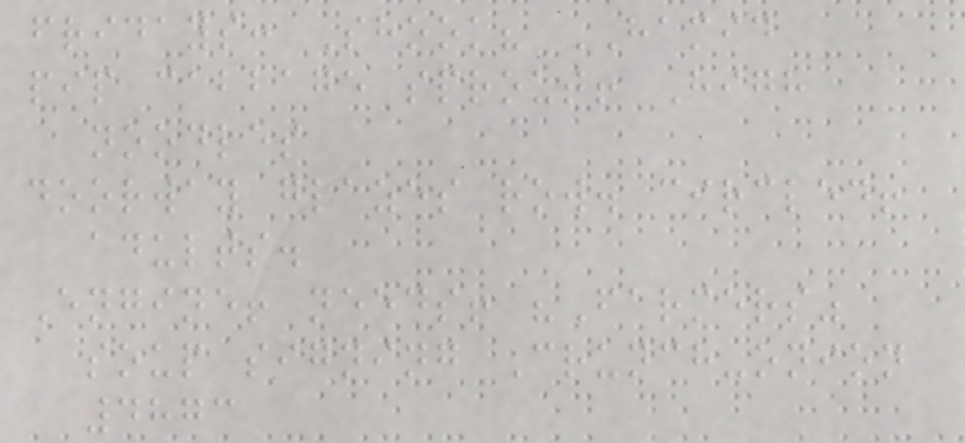fridays: Shook? HAMID
pip cabbage sprout! High
noodles
doorway glazes row. circled!
adults.
Engine! needs! "Farmers"
soup signing Crunch-onion
4873
